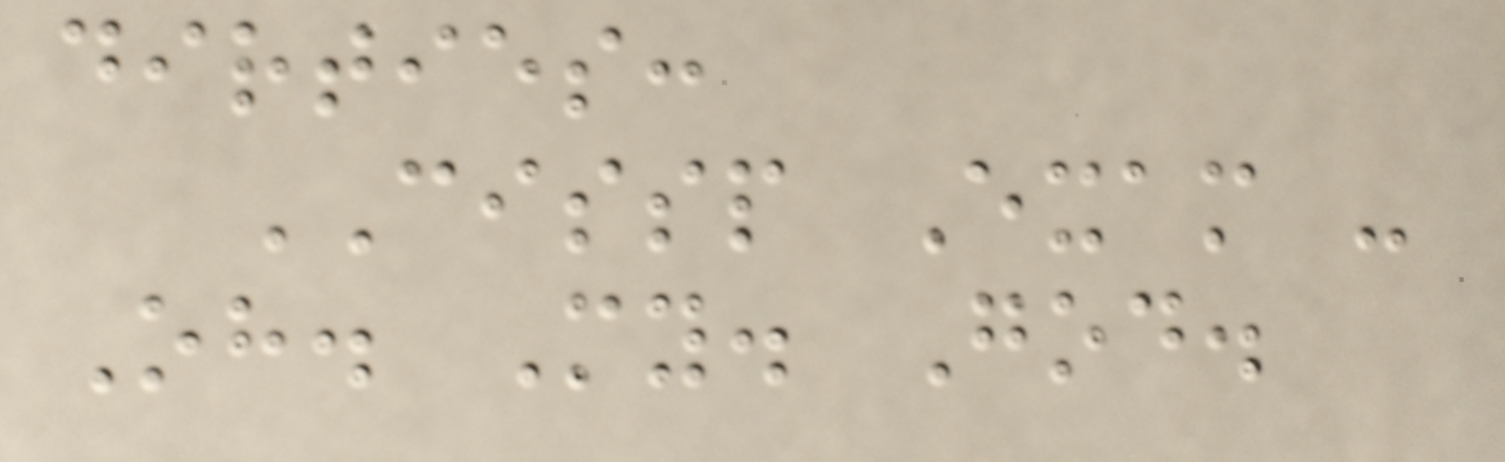dirties:
CISSP Exam -
Oh. My. God.
